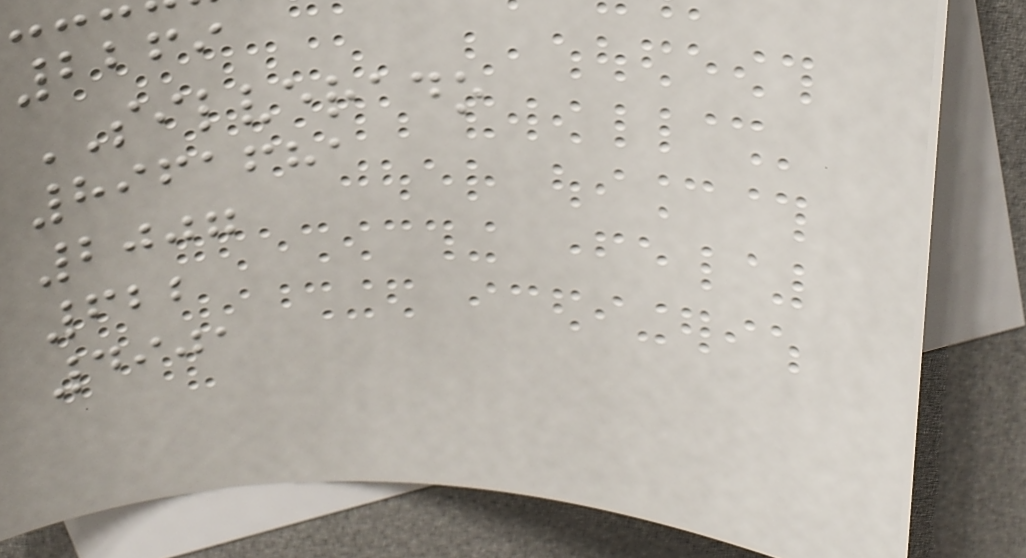2269
SILVERADO
8961681
2007
622
4901
